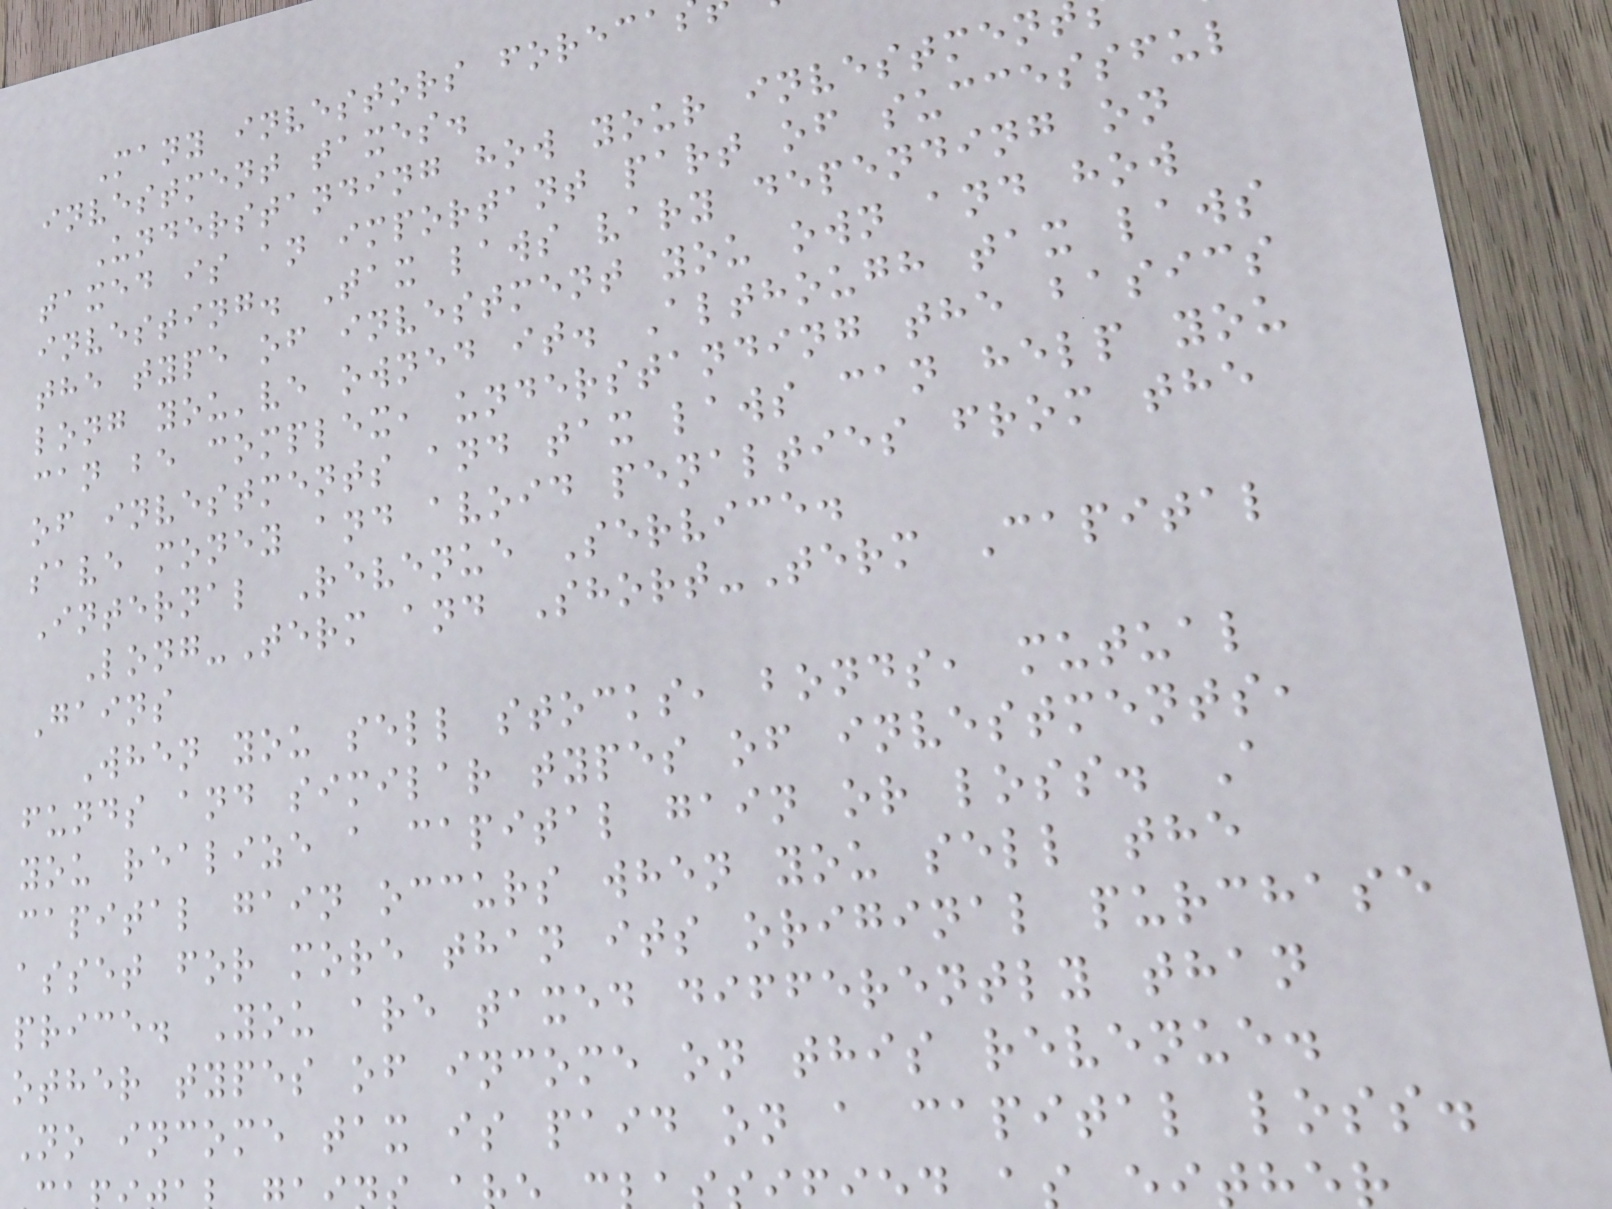Many investors foreca
investment taxes.
Understanding how your investmen
taxed is an important part of successful
investing. Tax laws vary depending on
the type of investment you own and how
long you've owned it. Although tax laws
can be complex, understanding the basics
of investments and tax laws can help you
save money and avoid penalties from the
Internal Revenue Service.
Long-Term and Short-Term Capital
Gains
When you sell stocks, bonds, mutual
funds and similar types of investments,
you realize a capital gain or loss. A
capital gain occurs when you sell the
asset for more than its original purchase
price. You are taxed differently than
other types of income on this revenue.
No income tax is paid on a capital loss.
